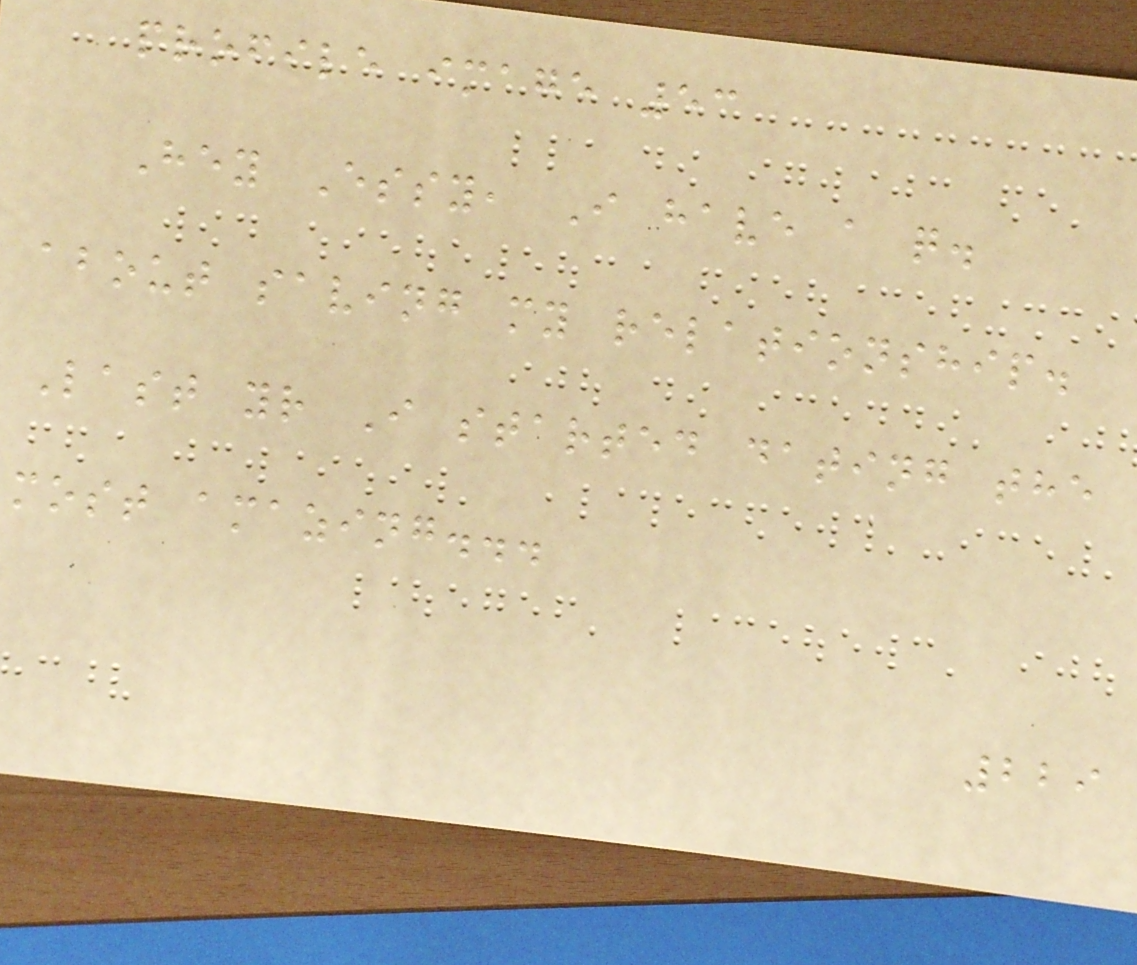profile image 53
Hey Essy, I have a q.
about saving my relationship.
Last yr I started dating the
most amazing...
229
